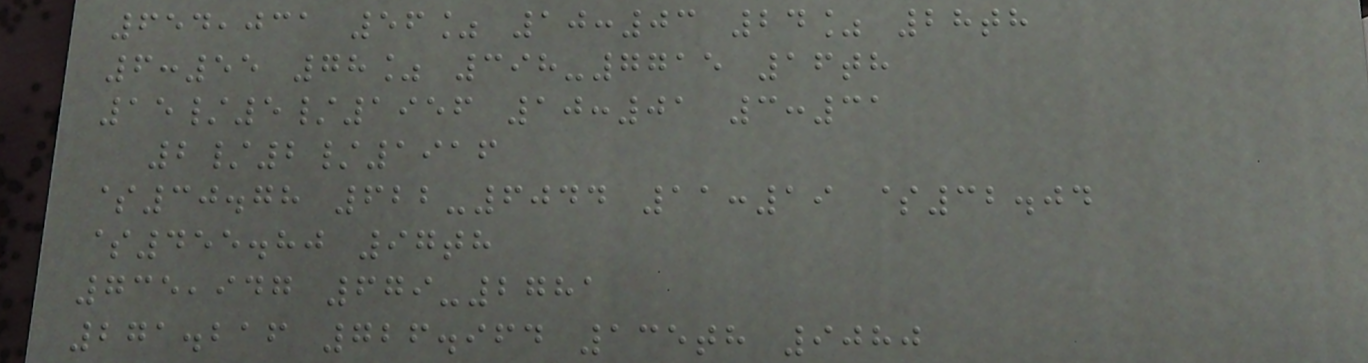654,031 56% 10:03 24% 28th
6:55 78% 398-7715 16th
15/5/1956 10:01 3:31
2/2/1916
$30.78 622-6044 11:19 $32.04
$455.80 97th
735,947 679-2781
271.216 726.964 135th 9080
